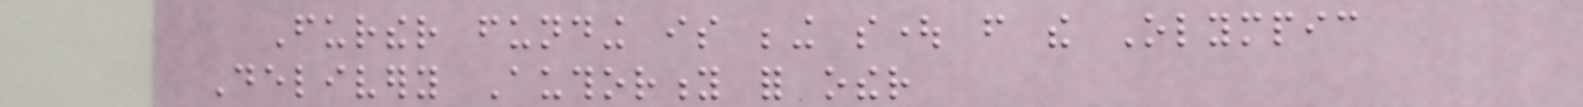Further funding is being sought from the Olympic
Delivery Authority for other
